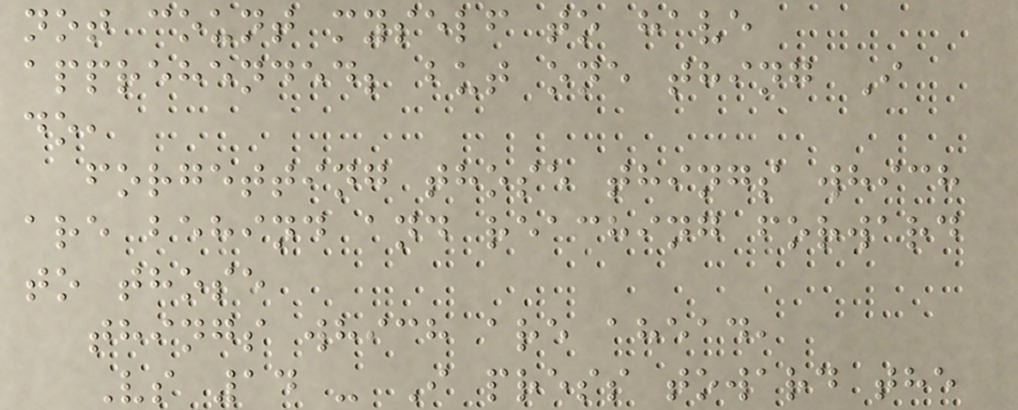not count myself to have
apprehended; but one thing I
do,
forgetting those things which
are behind and reaching forward
to those
things which are ahead,
Vs 14 - I press toward the
